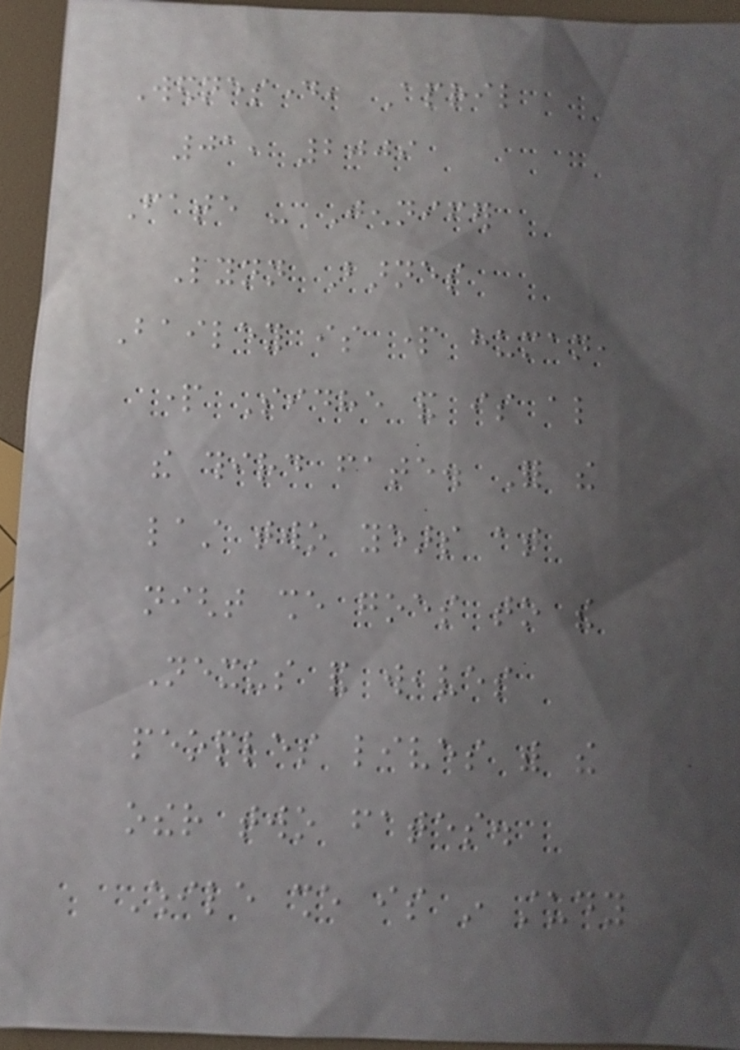Wednesday, April
01, 2009
Fate - Jennifer
Lynn Barnes
Bailey is part human,
part Sidhe and is also
the third fate. For the
last two years at
night she goes to the
Nexus and weaves
peoples lives with the
other two fates.
While she is in study
